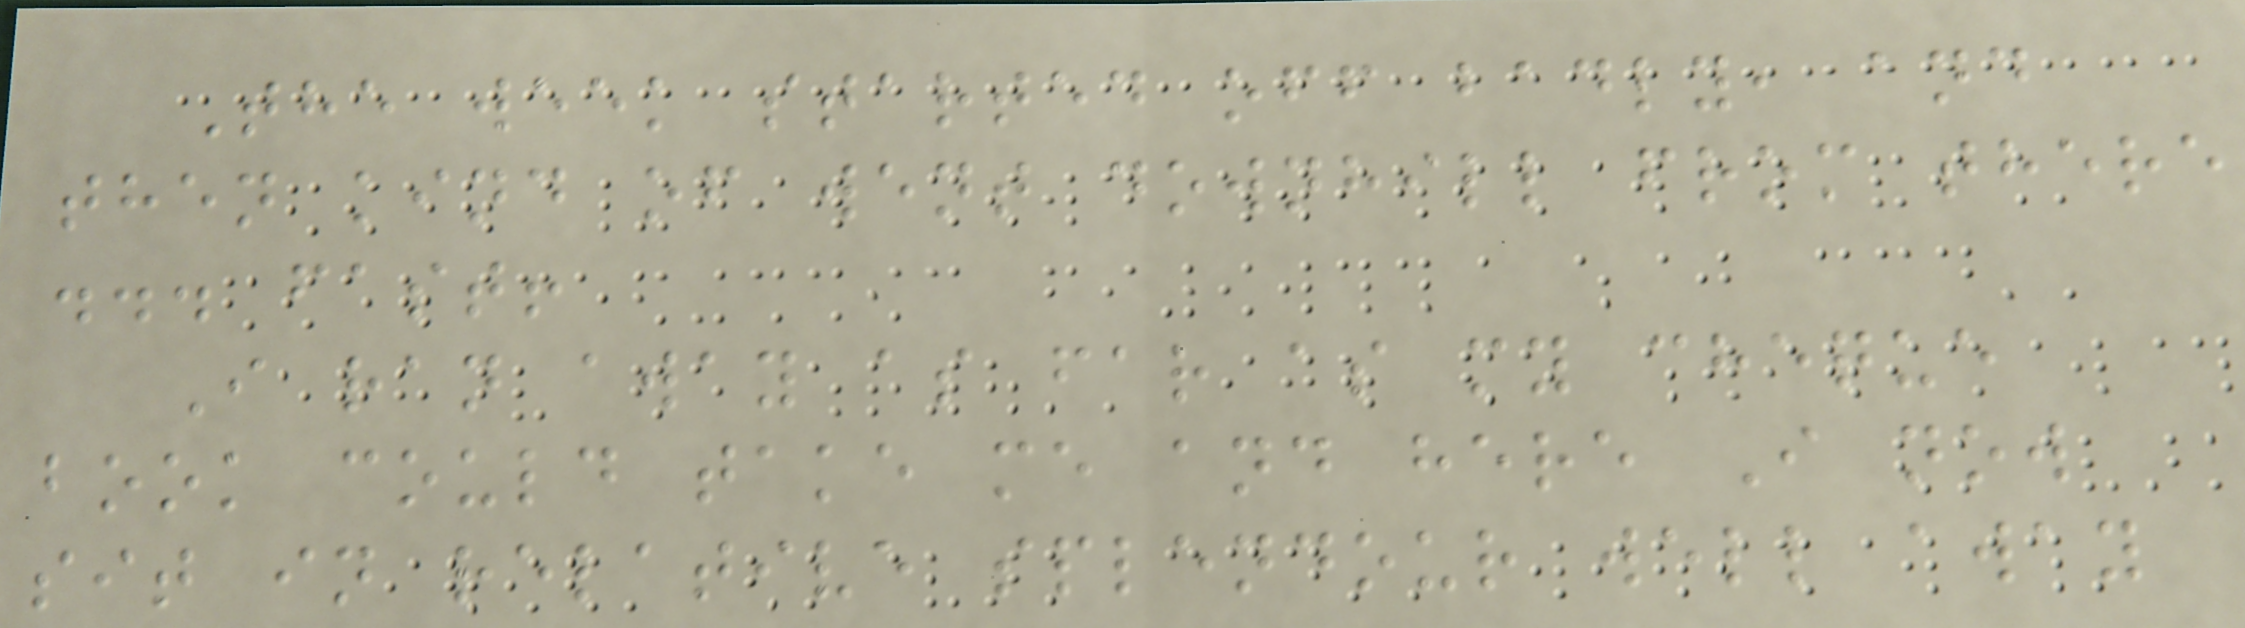The week started off badly, and
then kind of went downhill from there
... fast!
I ran away as far as my cheque
book could take me and here I now
sit in relative splendour well away
